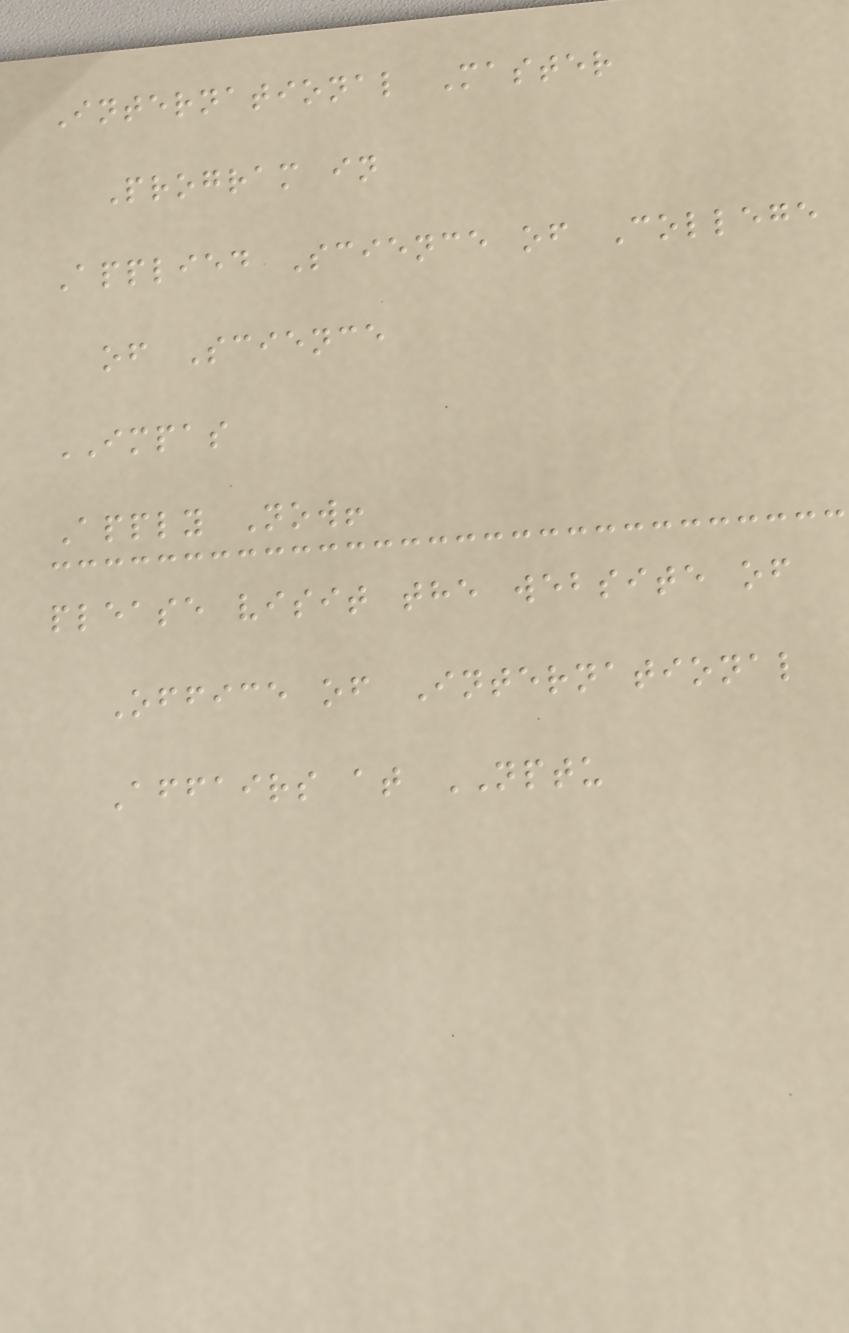International Master
Program in
Applied Science of College
of Science
IMPAS
Apply Now!
please visit the website of
Office of International
Affairs at NPTU
